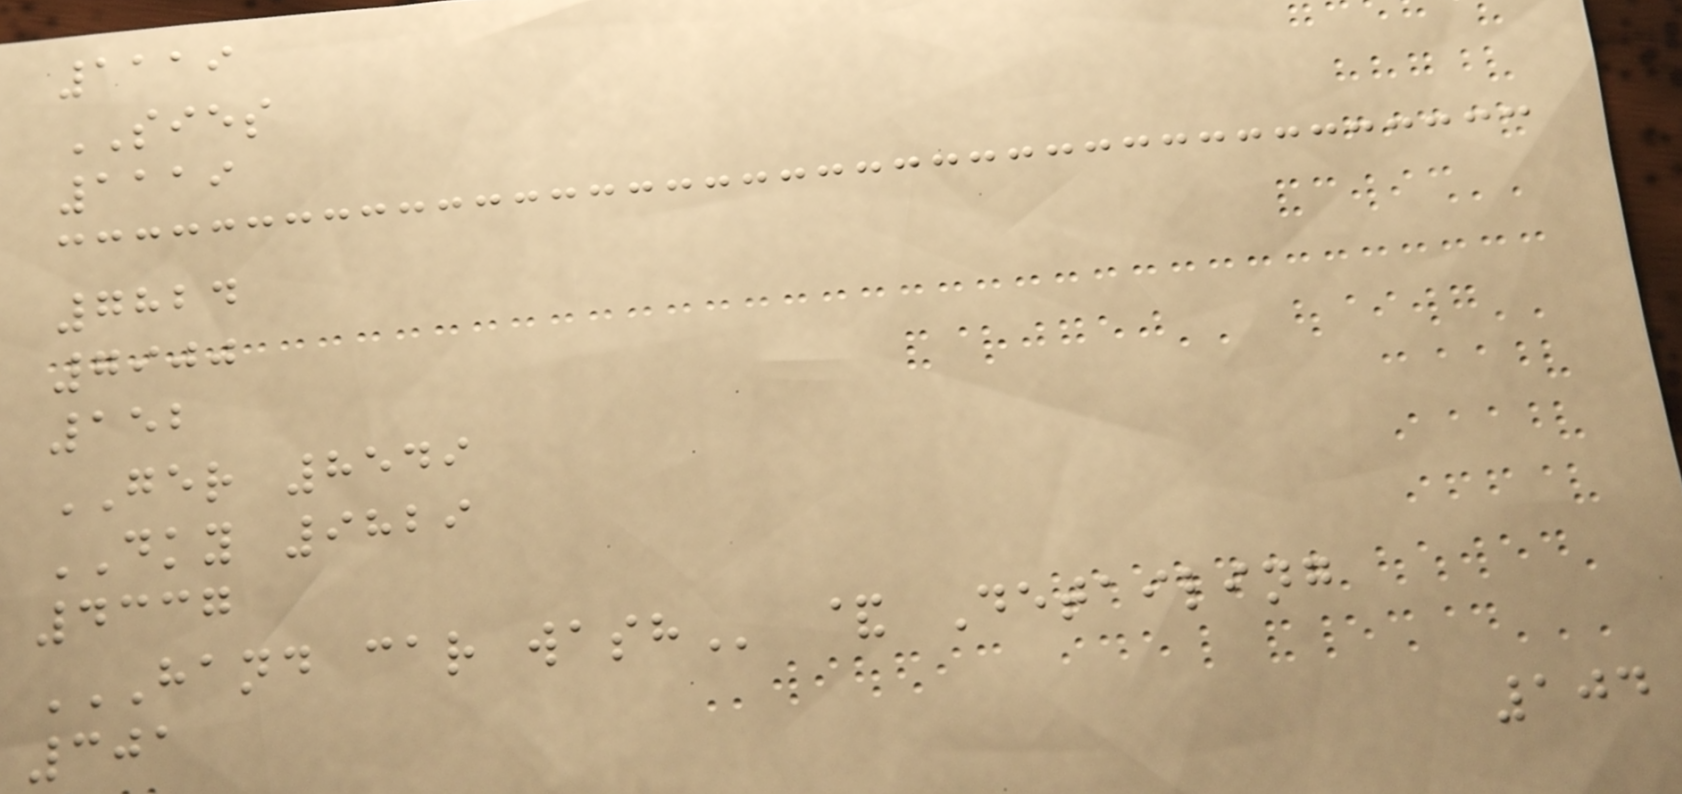1119
SIES
1119
7824
7900
152
GER 8549
DKY 9829
4337
HAND CAR WASH & Detailing
301
104
